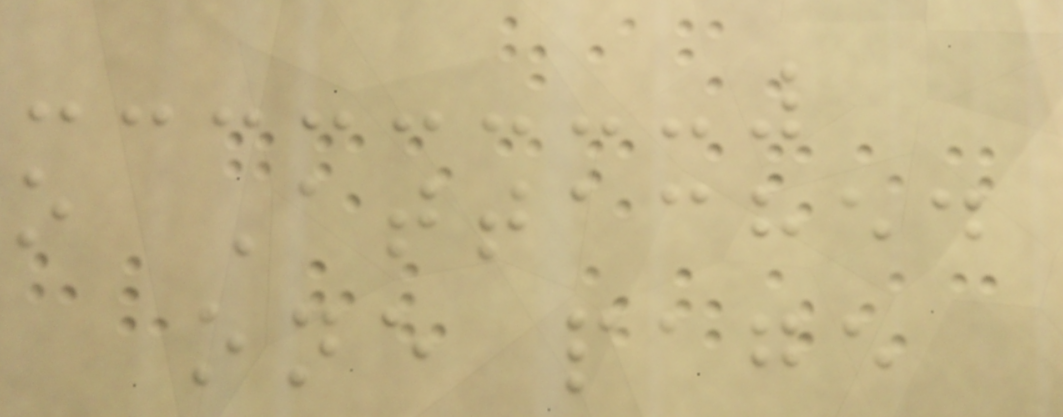o Attached
one page
